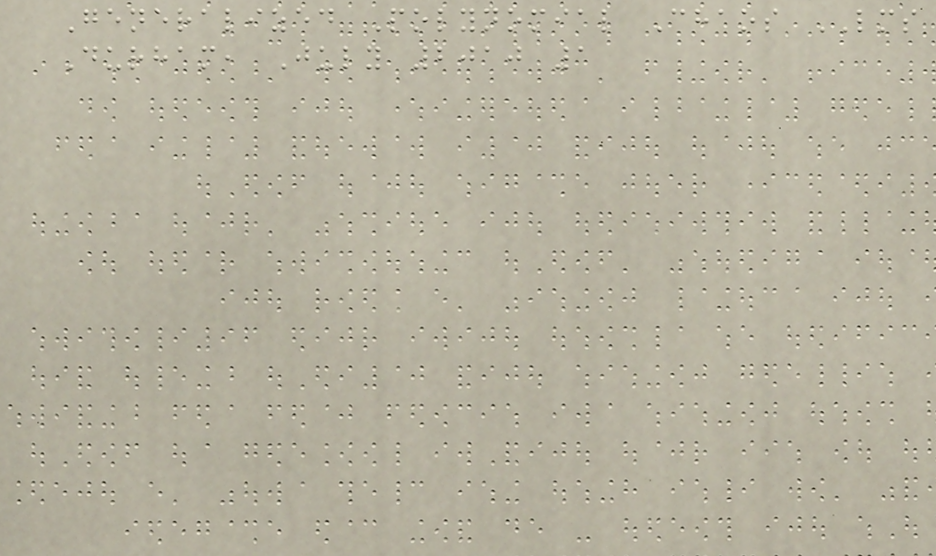Generalized Polynomial Chaos LMS
Durham, July 2010 1
